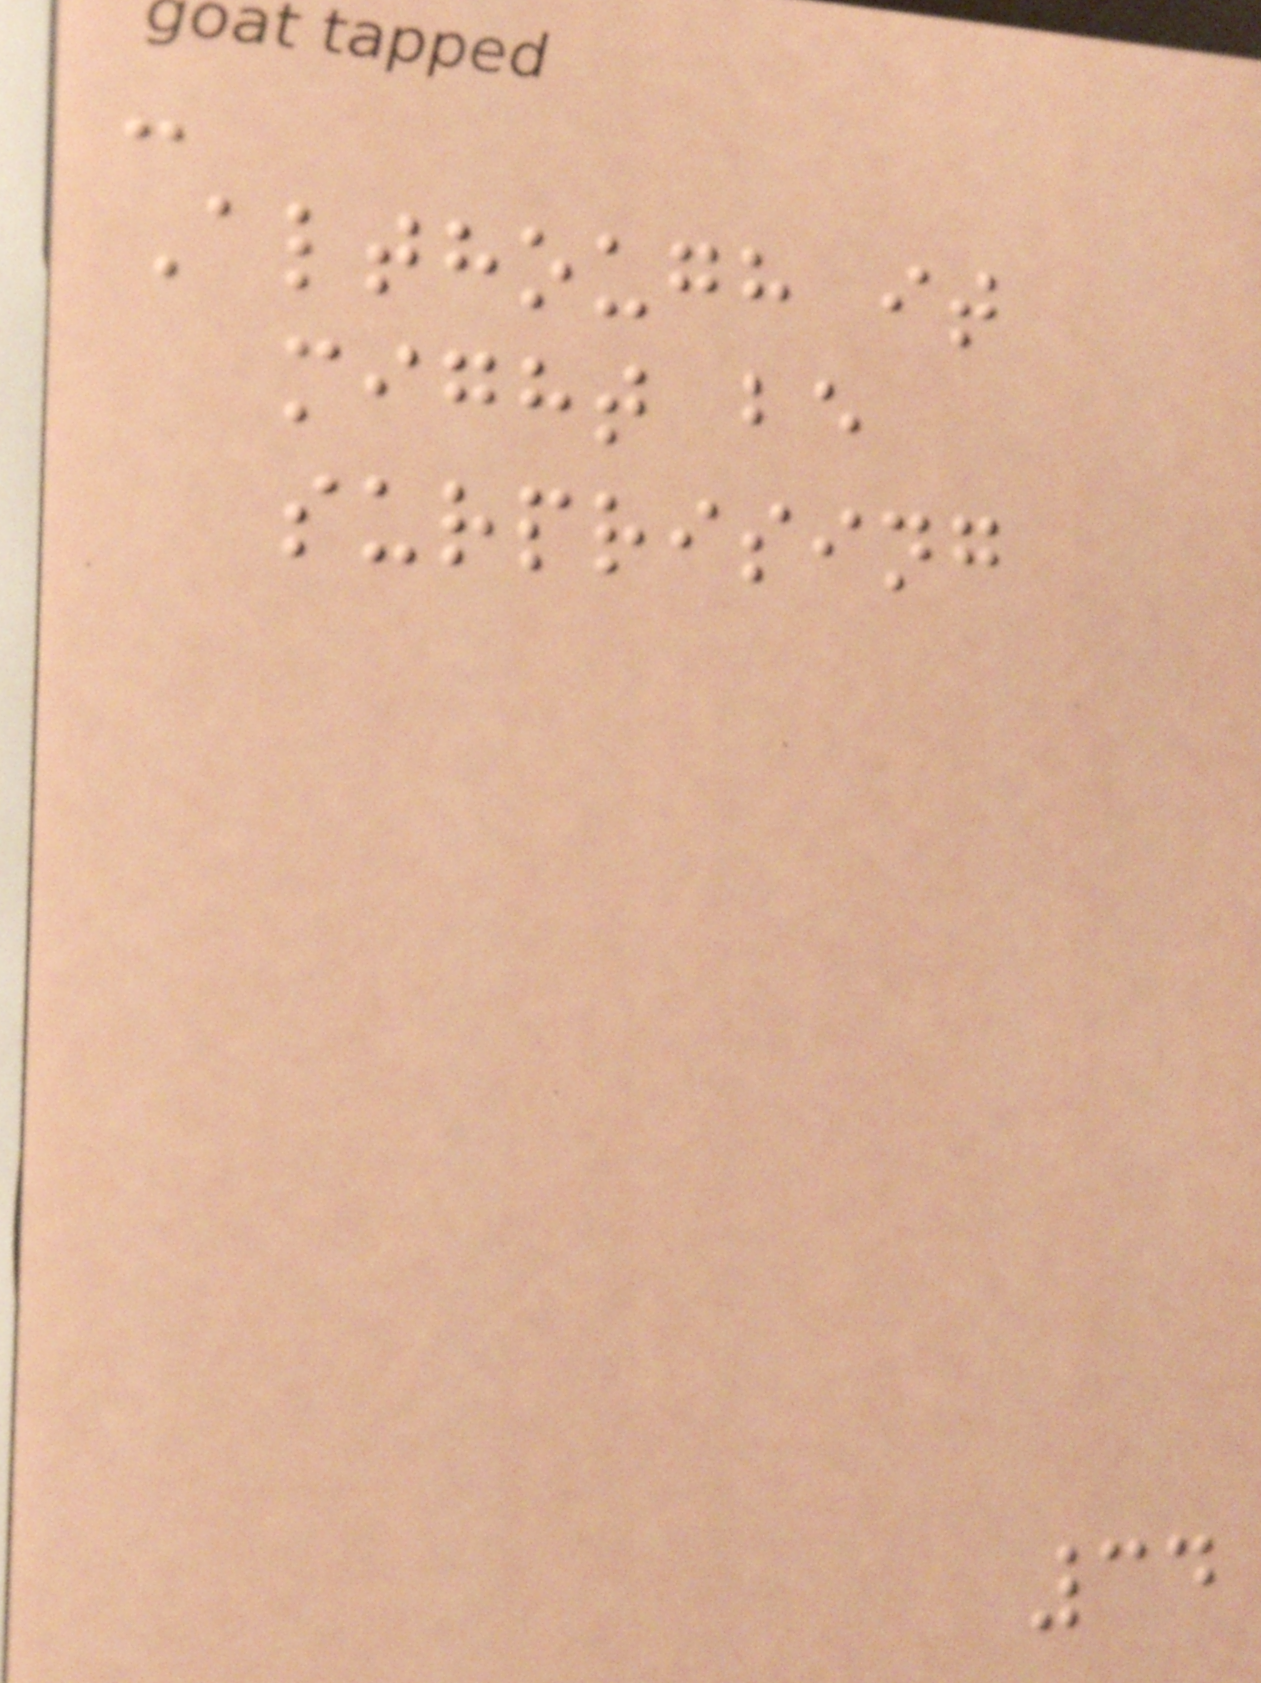-
Although it
might be
surprising
34
